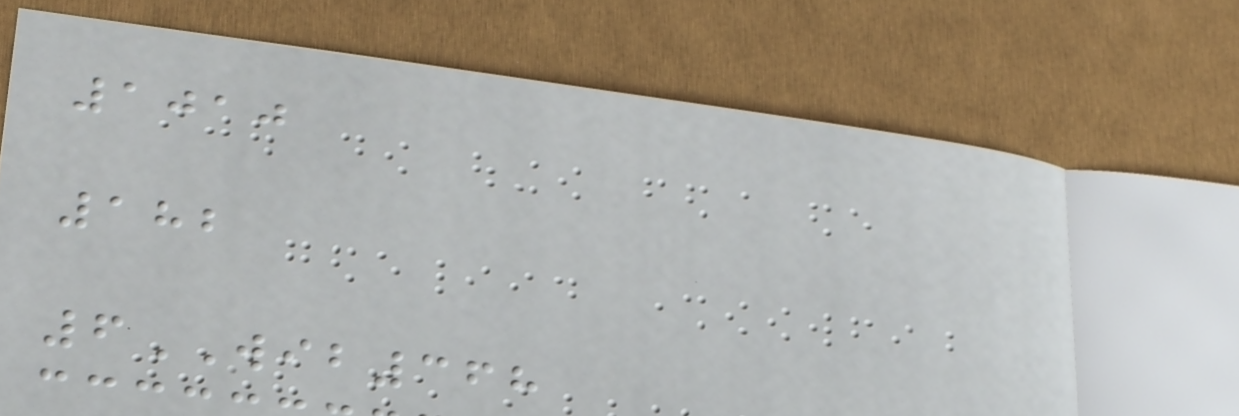1010
182
6WIB368
